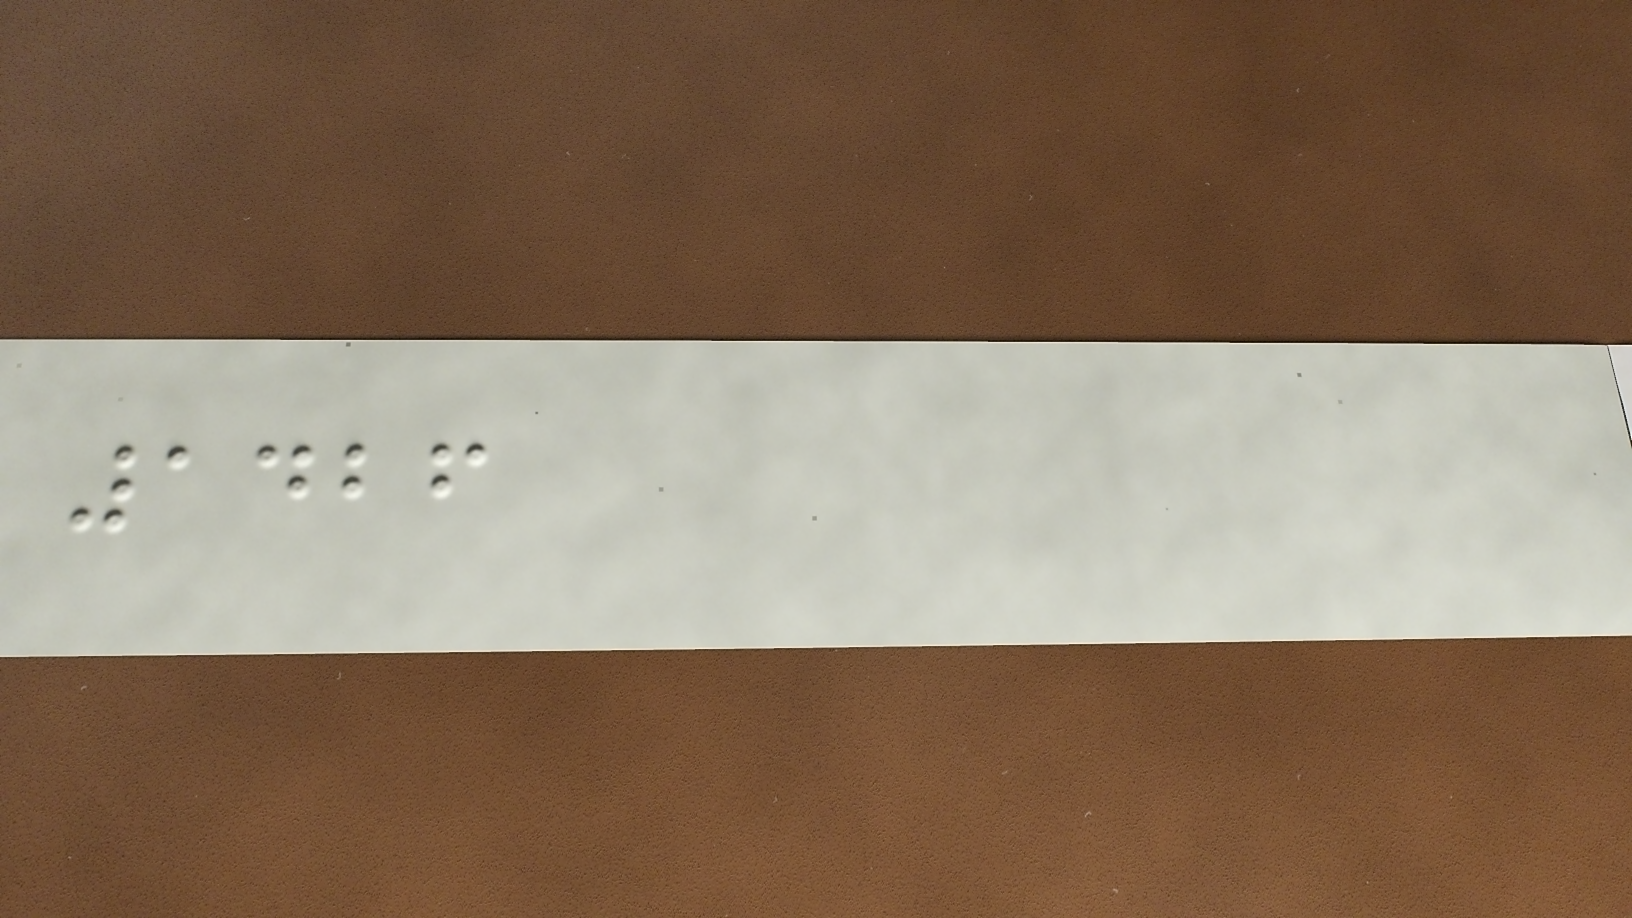1426
